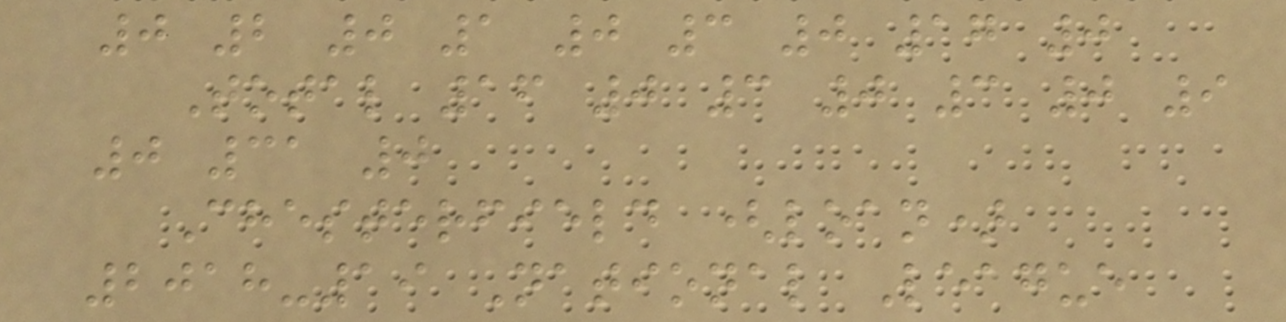0 2 0 1 0 3 0 17 0
Total 16 0 3 0 3 0 9
0 31 0
Chesterfield (loan)
2018-19 National League
